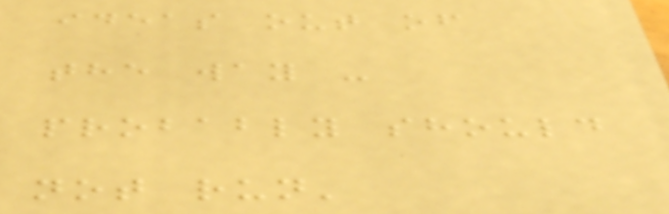ideas out of
the way -
probably should
not run'
